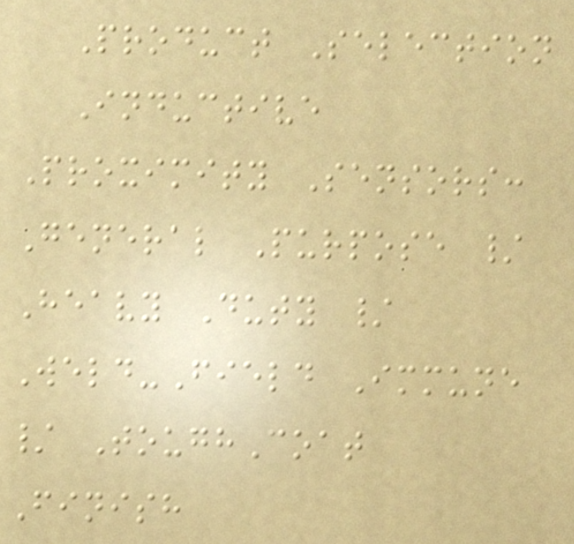Product Selection
Inductive
Proximity Sensors:
General Purpose /
Heavy Duty /
Weld-Field Immune
/ ToughCoat
Finish
